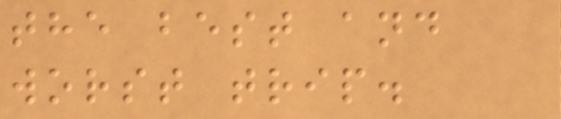the best and
worst trip.
